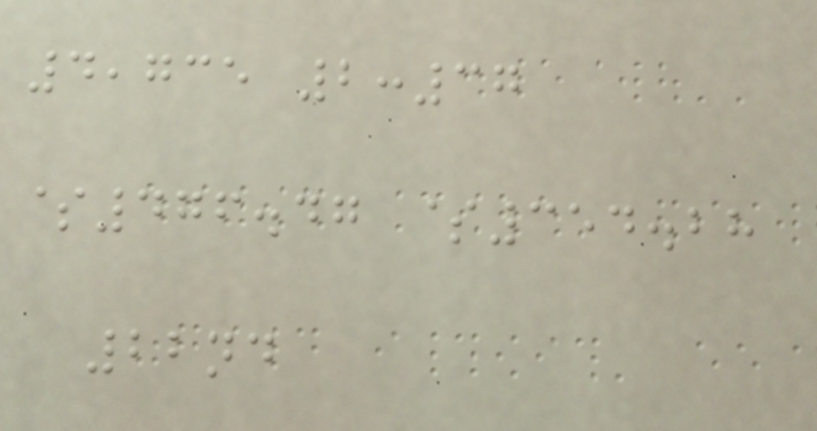4,735 2:37
$476.47 $354.28
22nd
